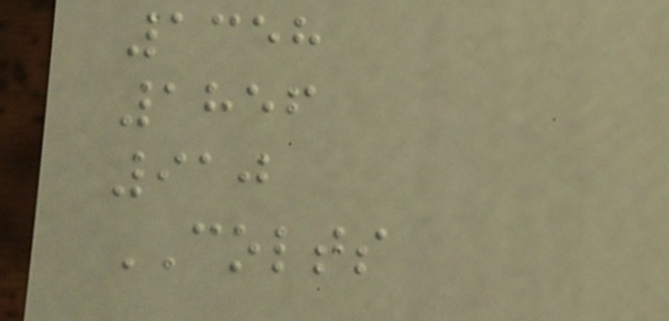1358
1856
910
COLTS
